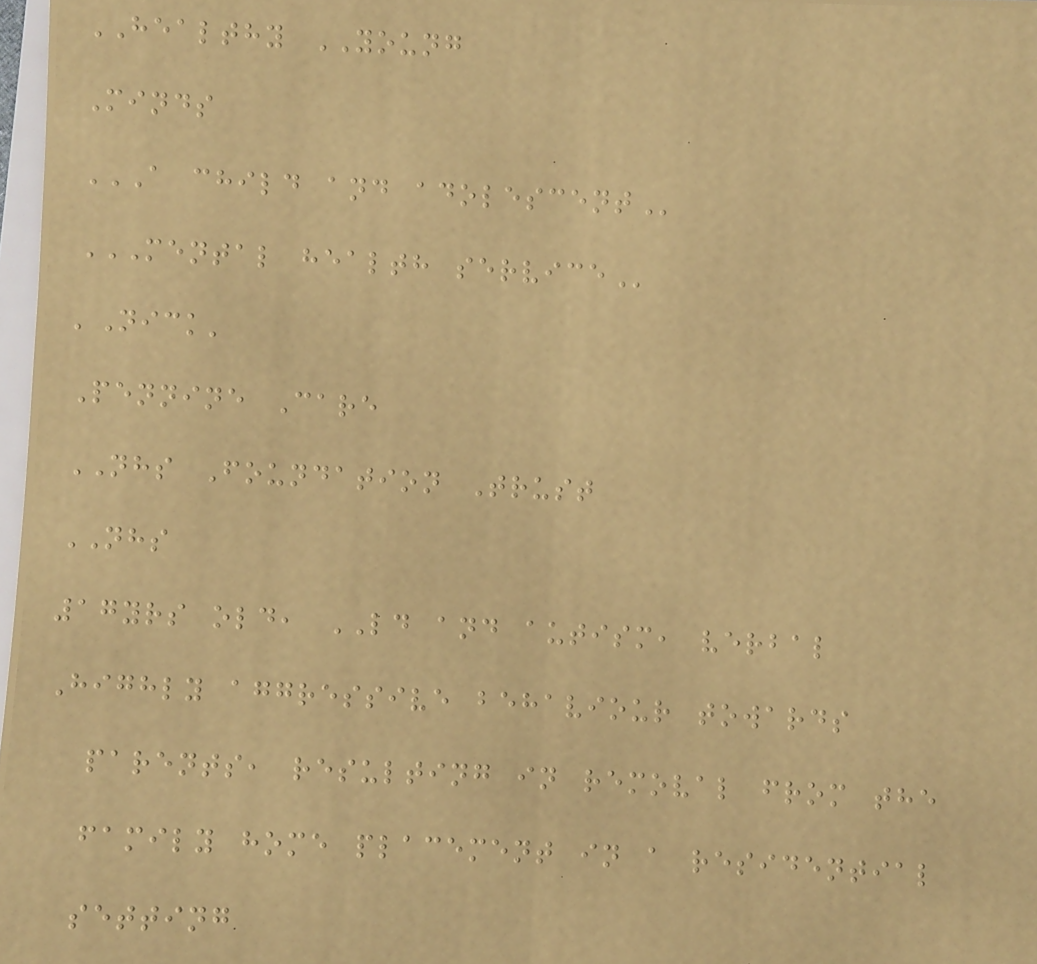HEALTHY YOUNG
Minds
A CHILD AND ADOLESCENT
MENTAL HEALTH SERVICE
'Nick'
Pennine Care
NHS Foundation Trust
NHS
17yrs old, LD and autism, verbal
Highly aggressive behaviour towards
parents, resulting in removal from the
family home placement in a residential
setting
